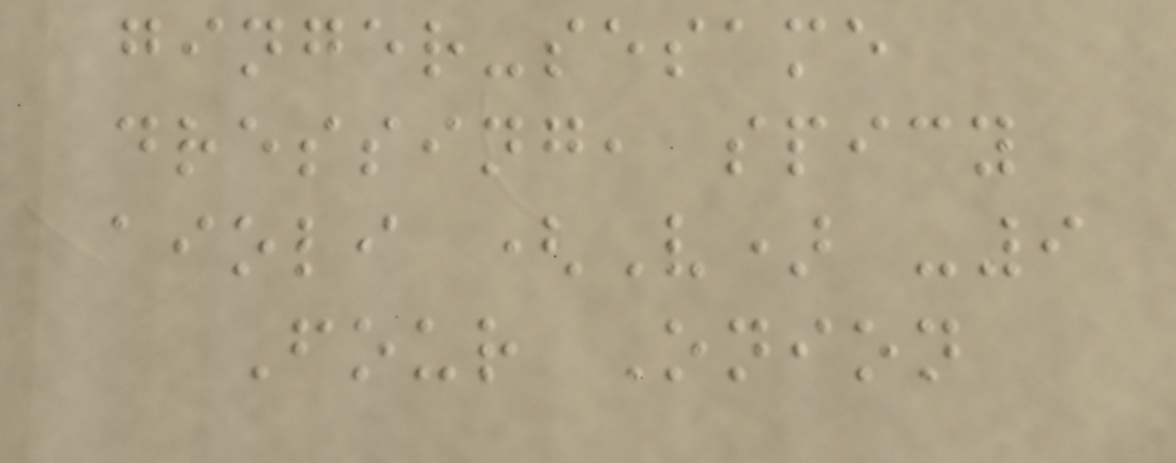ginger-sesame
dressing, spicy
aioli (V) -9
Four Onion
